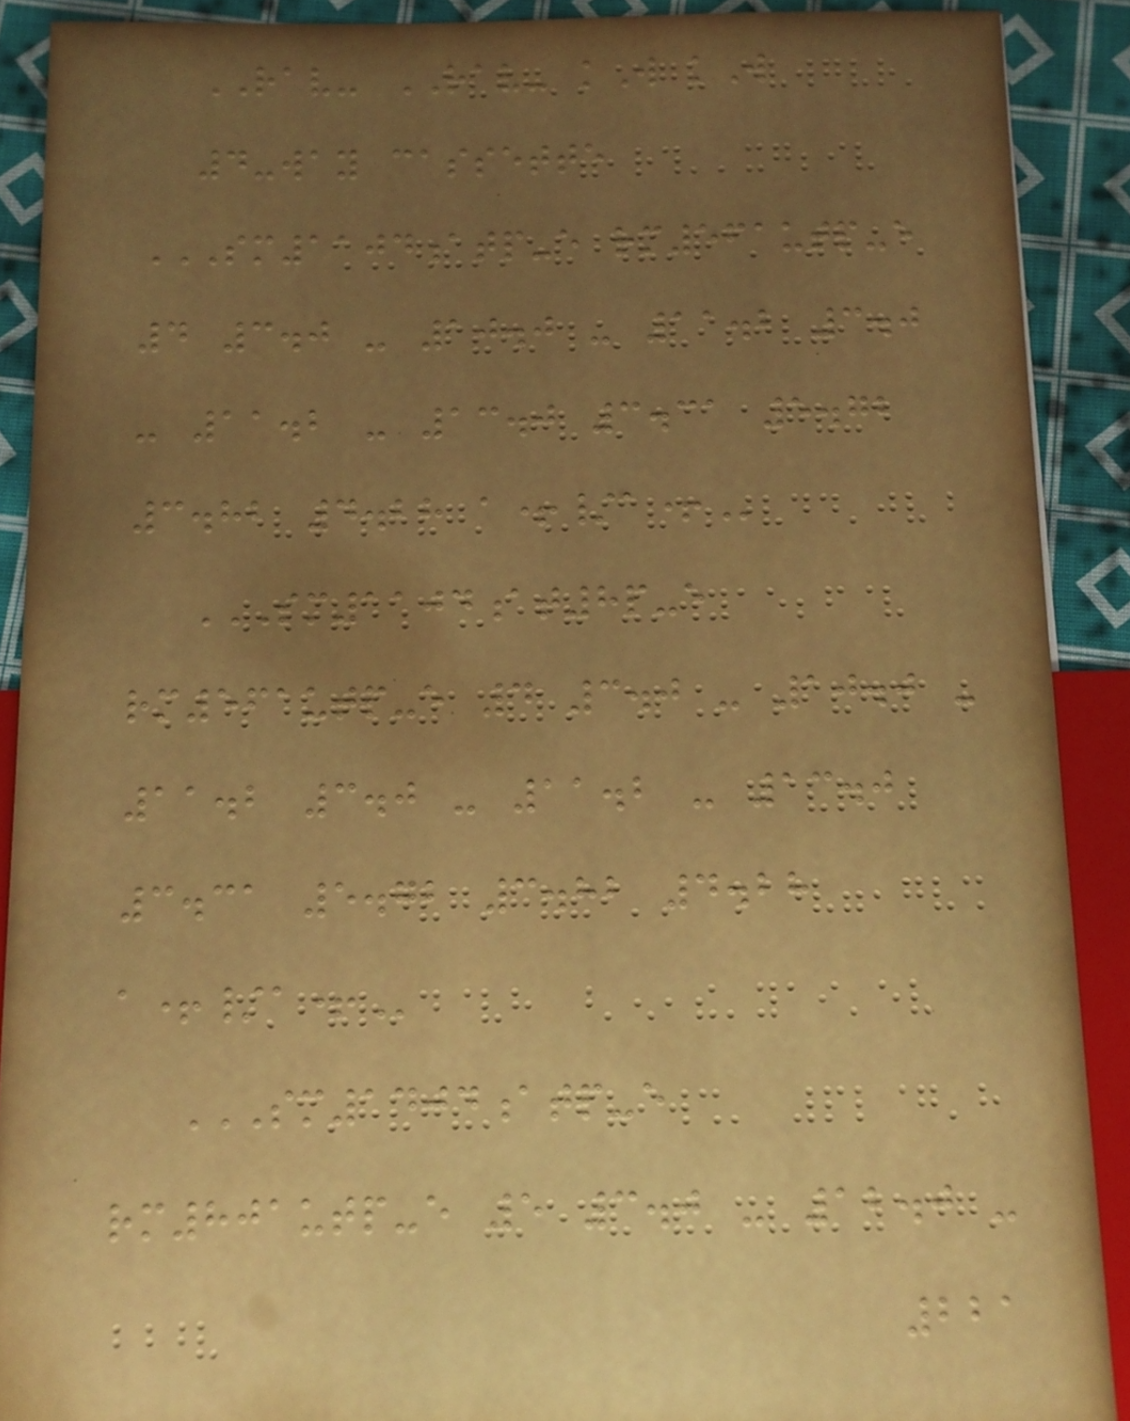RAV- RAV- kW kW
4-way cassette
SM1104ATP-E RM561UTP-E
4 3.0 - 10.0 - 11.2 3.0
- 11.2 - 13.0 3.31 5.72
3.82 4.28 A+/A+
SM1104AT8P-E
RM561UTP-E 4 3.0 - 10.0 -
11.2 3.0 - 11.2 - 13.0
3.31 5.72 3.82 4.28
A+/A+
SM1404ATP-E
RM801UTP-E 5 3.0 - 12.0 -
221
